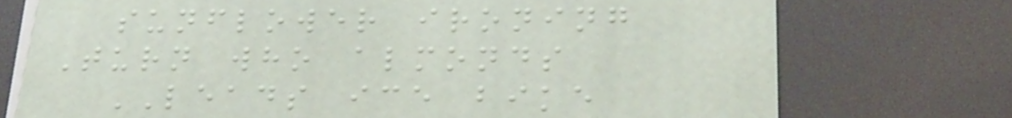sunflower ironing
Turn who almonds
LEADS ice bike
